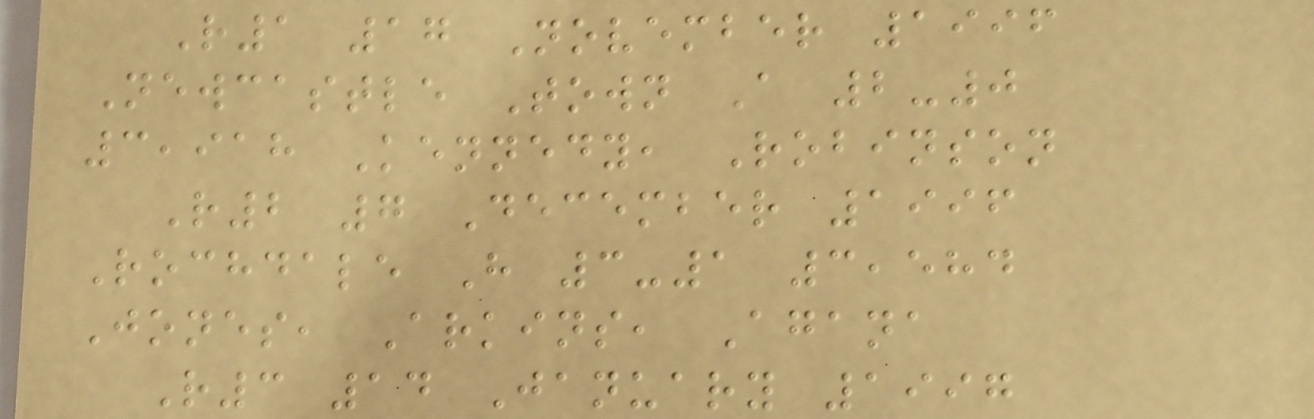R1 17 November 1996
Newcastle Town A 2-0
3,918 Kennedy, Robinson
R2 7 December 1996
Rochdale H 3-1 3,584
Jones, Arkins, Agana
R3 14 January 1997
